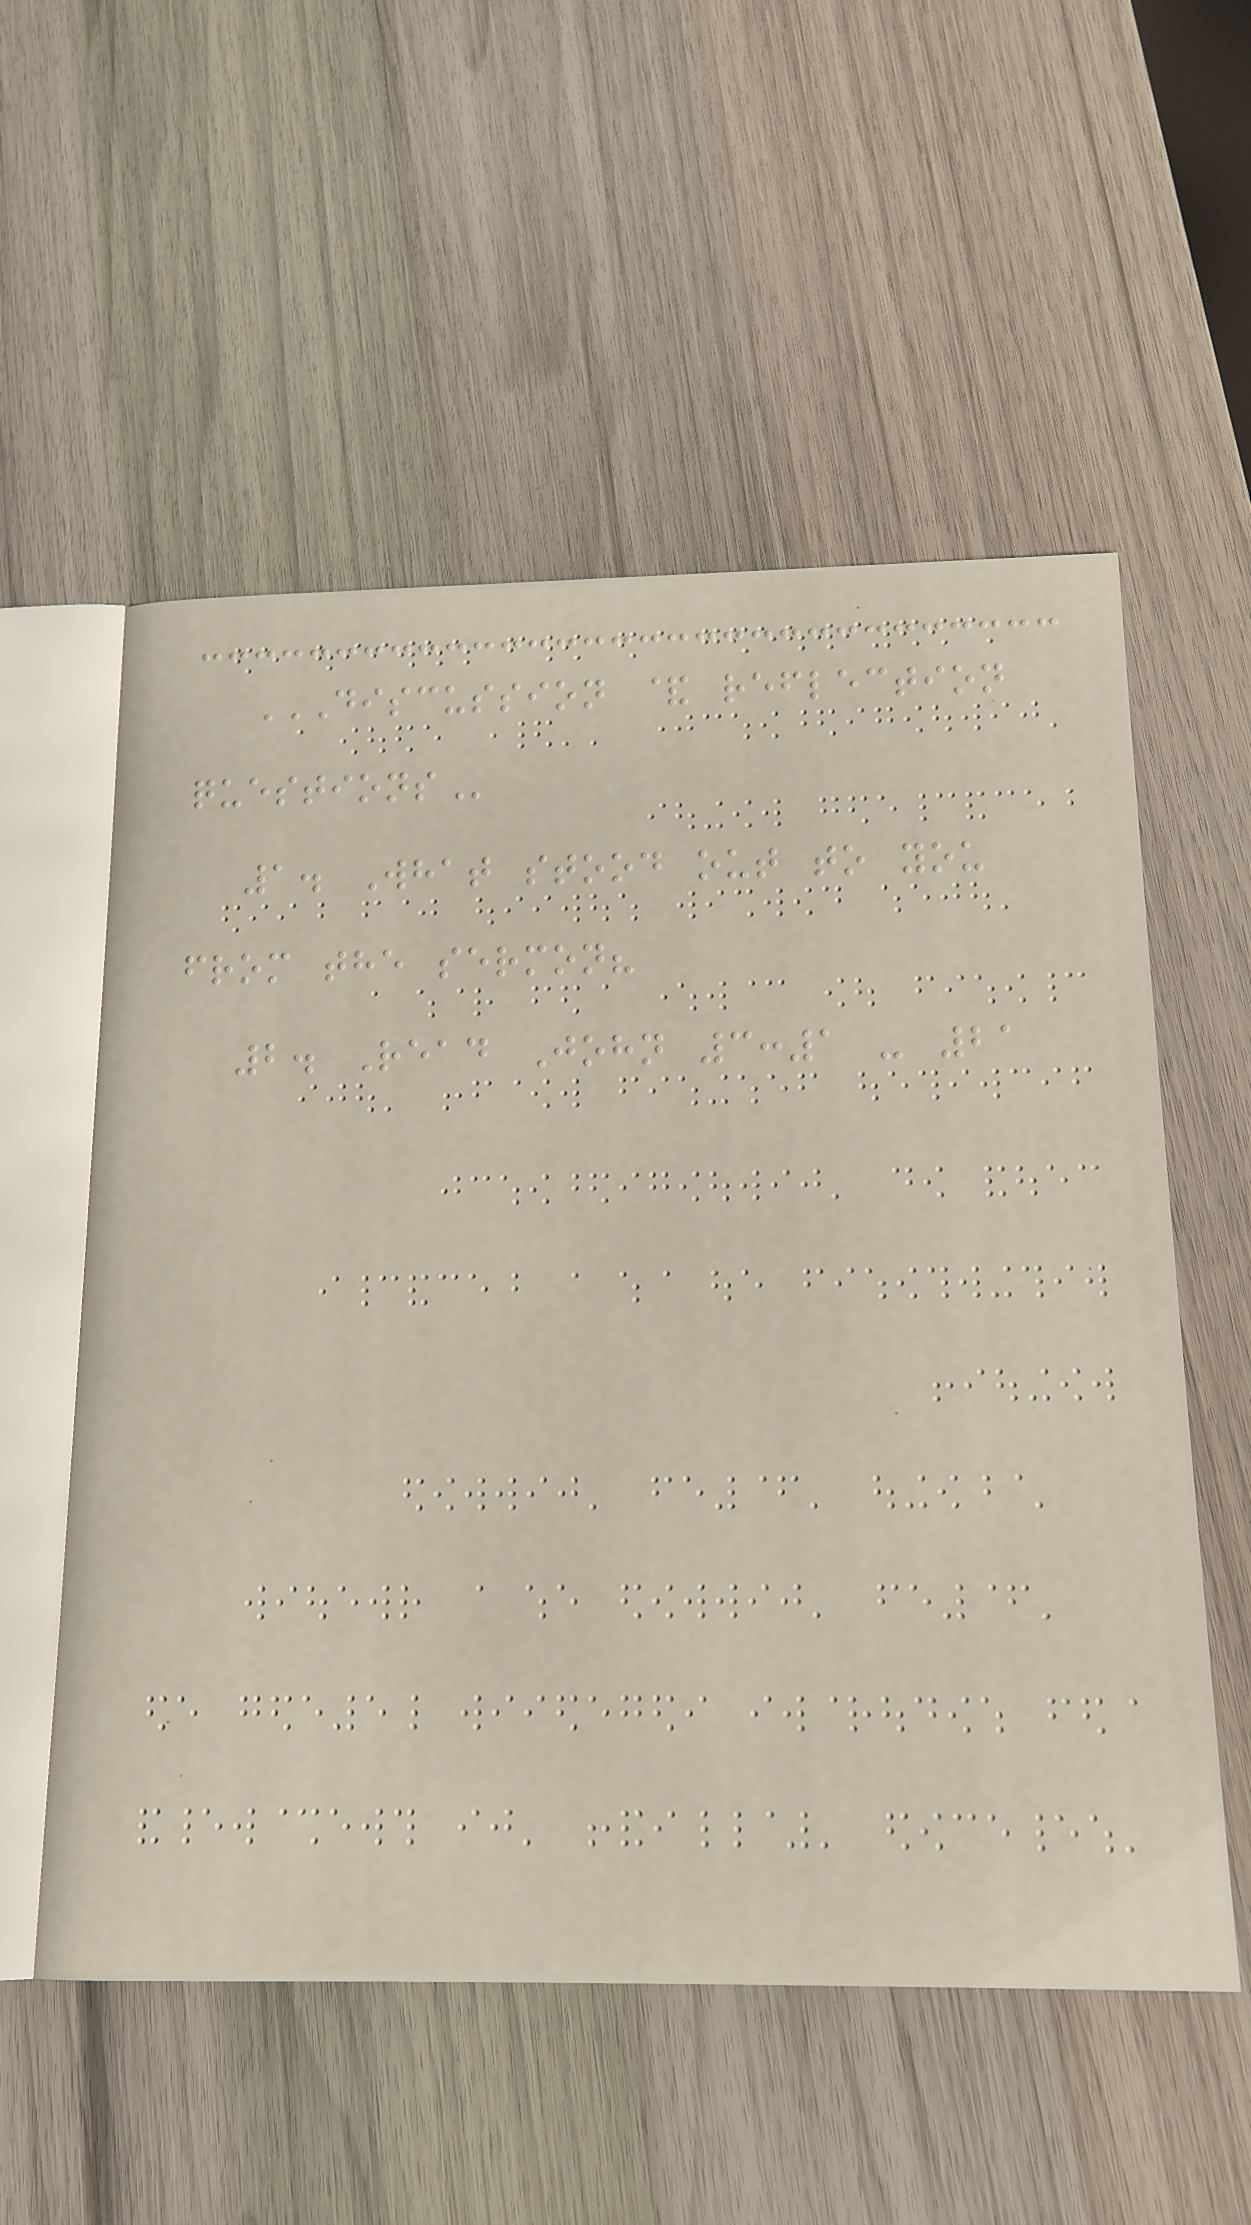DISCUSSION & REFLECTION
QUESTIONS
1. What stood out to you
from the sermon?
2. Read John 3:1 - 21
